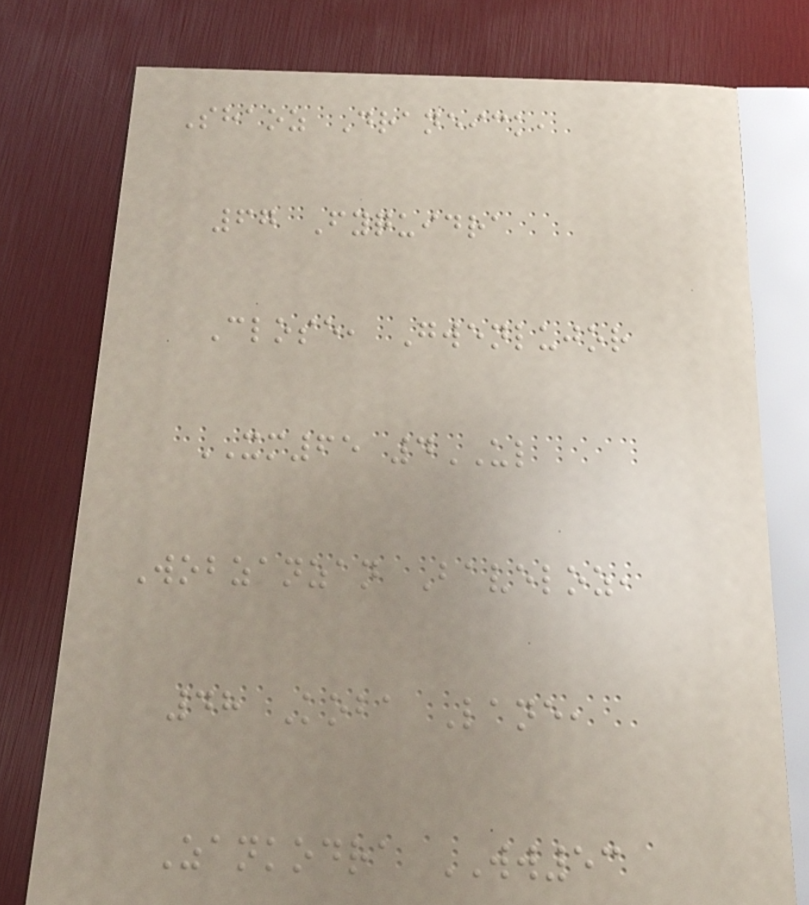Shaoz Draneick,
67 Fyquidra
Close, Gwenlujor
XM65 4UL
Wobzanzan Baveloz,
48 Koba Lane,
Zankodra WW53
